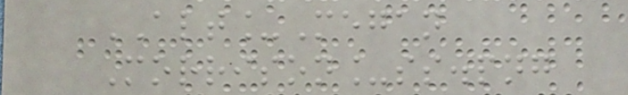ALT_Megan
Morrison_ss.png
